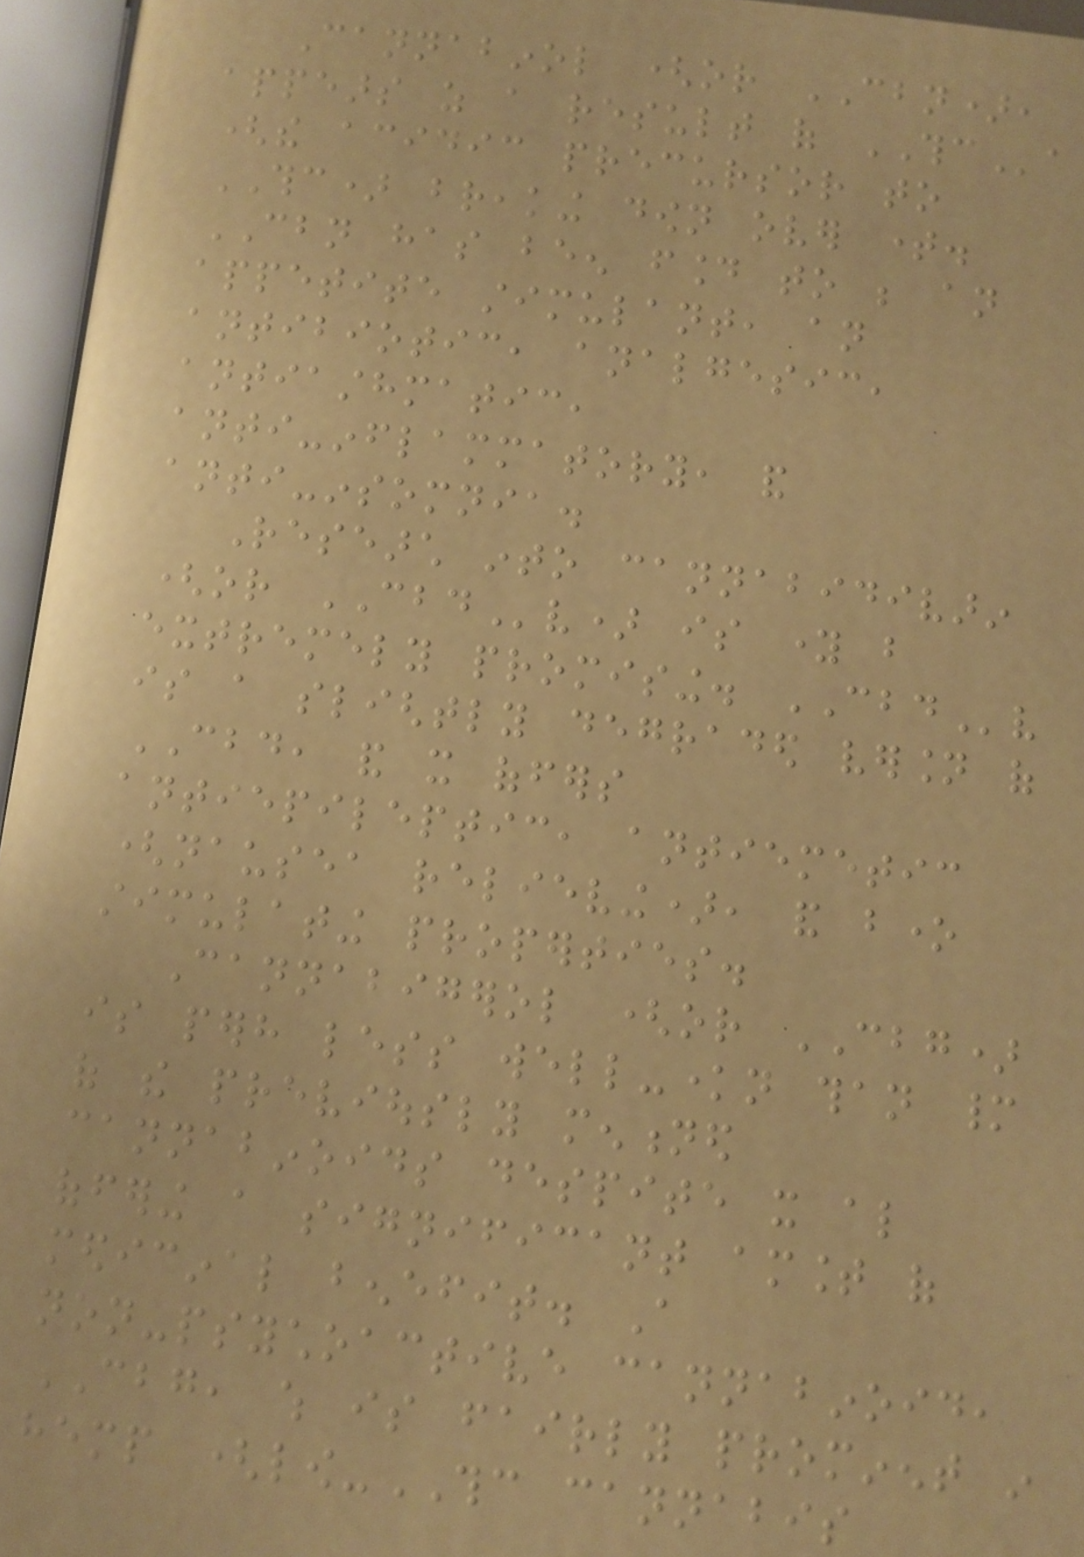Cannabinol (or CBN),
appears as a result of THCa
(the acidic precursor to
THC) breaking down over time.
CBN has been found to be an
appetite stimulant, an
antibiotic, analgesic,
antiasthmatic,
anti-inflammatory, and
anti-insomnia.
Research into cannabidivarin
(or CBDv) is young but
extremely promising. CBDv
is a slightly degraded version of
CBD, and it offers
antiepileptic, antiemetic
(nausea relieving), and bone
stimulating properties.
Cannabigerol (or CBG)
is perhaps less well-known than many
of the previously mentioned
cannabinoids despite it also
offering a significant amount of
medicinal benefit. A
non-psychoactive cannabinoid,
CBG, which is fairly prominent in
hemp (low-THC cannabis
